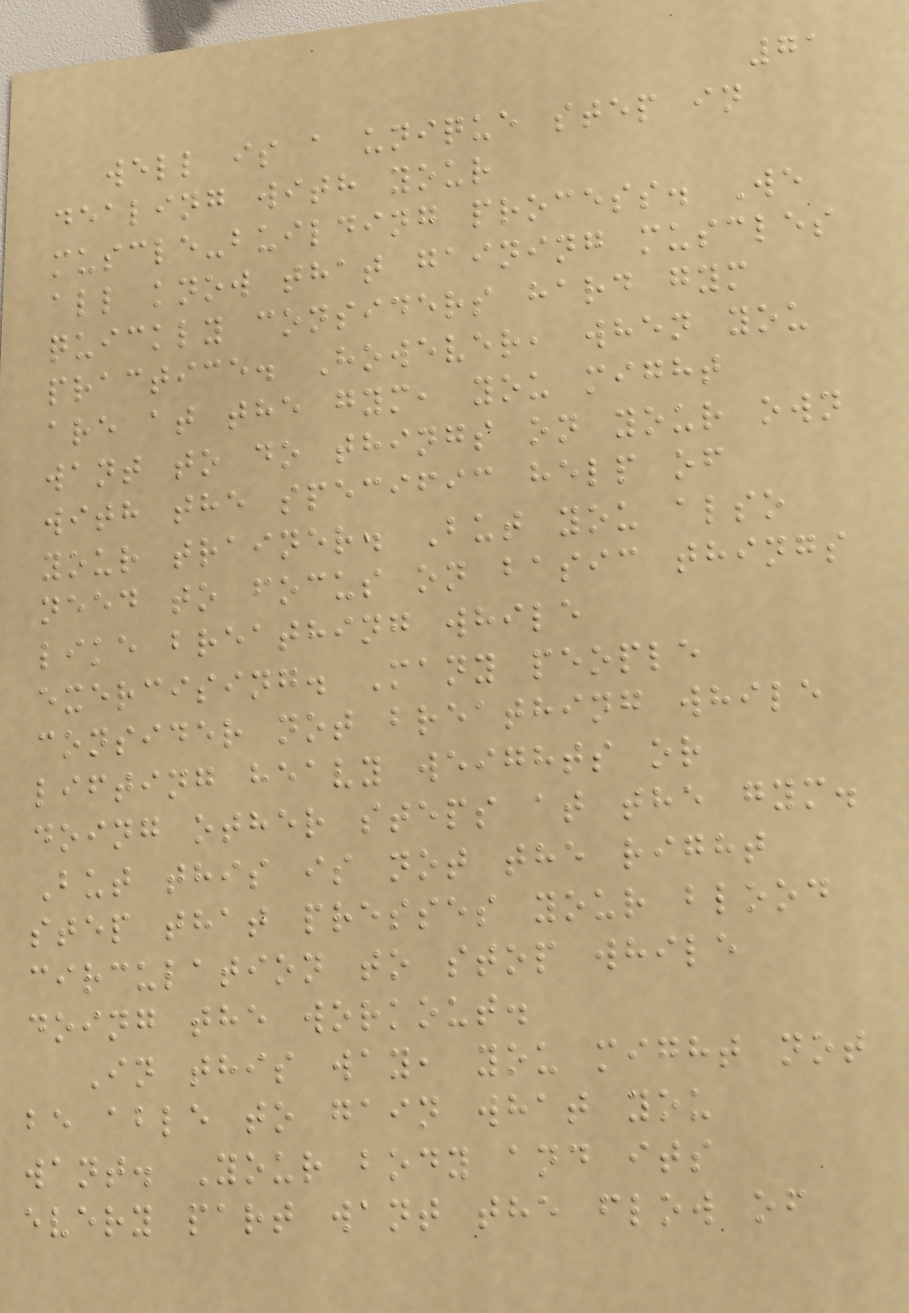71
well is a unique step in
dealing with your
muscle-building process. We
all know that gaining muscles
quickly considers hard gym
practice. However, when you
are at the gym, you might
want to do things on your own
with the specific help of
your trainer. But you also
need to focus on basic things
like breathing while
exercising. Many people
consider not breathing while
lifting heavy weights or
doing other steps at the gym.
But this is not the right
step that presses your blood
circulation to stop while
doing the workout.
In this way, you might not
be able to gain what you
want. Your body and its
every part want the flow of
